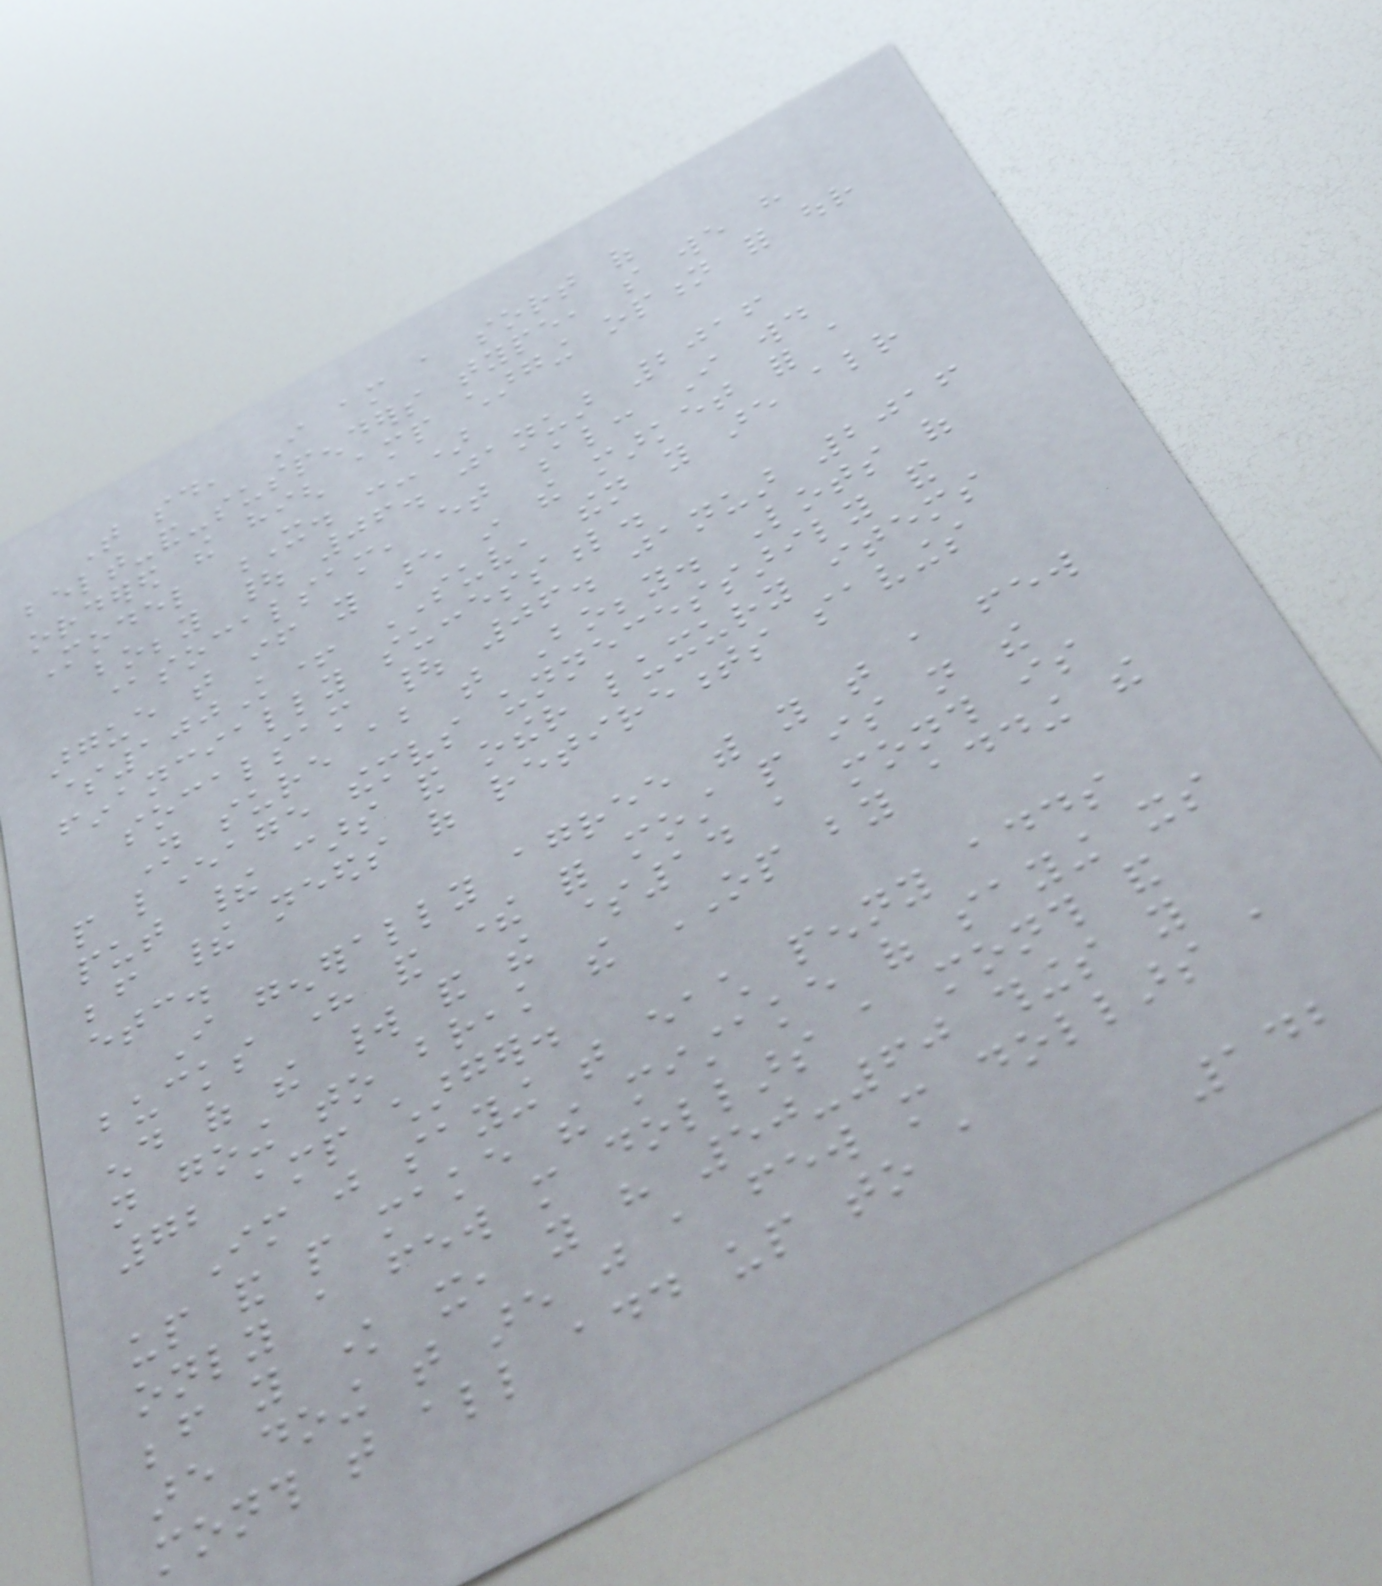That said, I am a sort of
belt-and-suspenders type, so we have
ordered the high amp charging option for our
Model X. :-)
bobby | 06. januar 2016
@socalsam, et al: I would
argue that if you are in the market for a
$100K+ SUV, then you are already
financially successful.
socalsam | 06. januar 2016
Not sure about that Bobby. Lots of
people leverage themselves unnecessarily and
put their cars and other luxury items
before their needs of retirements savings
etc.
I generally agree with you that a few
bucks here and there for most people is not the
end of the world and the $14 a month is
not going to break the OP by adding the
72 amp charger.
Im just saying that each penny adds
up and people make the mistake of saying its
only a few more dollars a month and
before you know it, you have 50-60 things you
are doing that are just a few more dollars a
month that all add up to a
142
